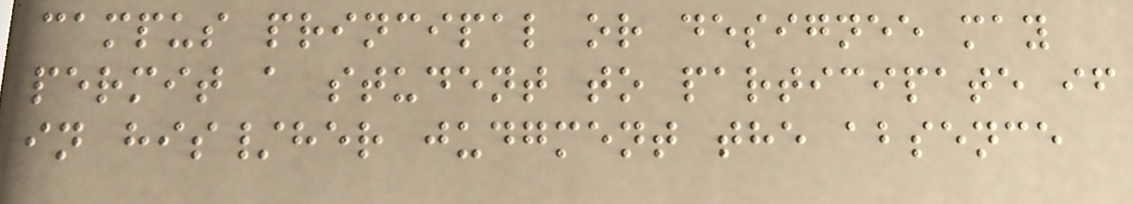campus principal or designee may
permit a student to participate if
in his/her judgment the absence
